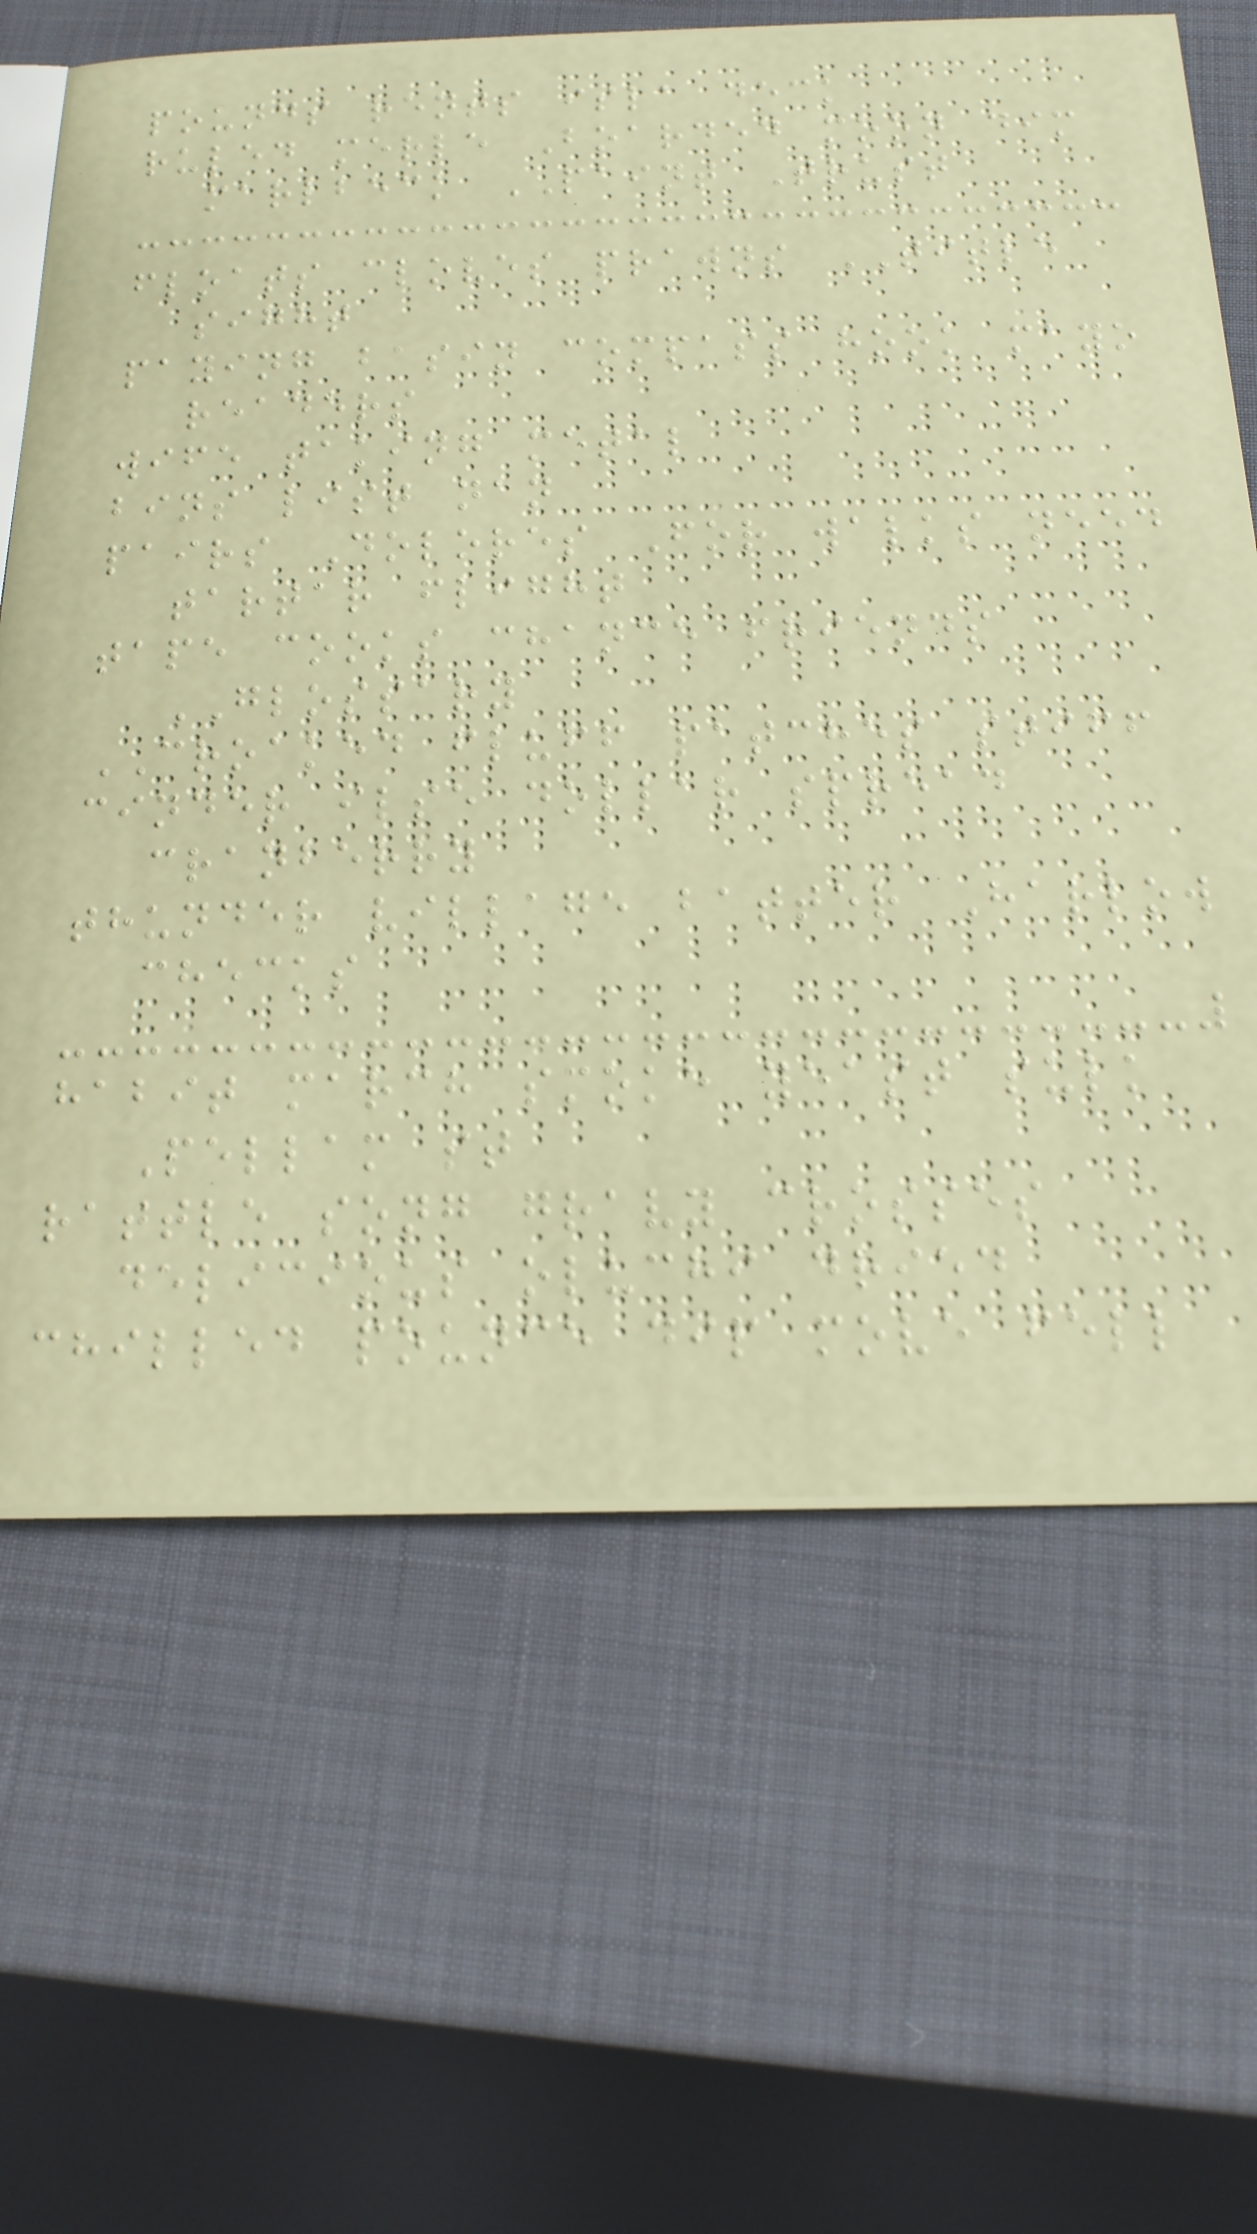pounds rents isla deck
ruled merle Boarded moon dim
marlbeck PAINT Trust
floats cloves prawns TITLE
sight
paying basin compass hook mayo
readers
wife taking metal
bins list nan
pairs Dolores For walks need
tartar flight
tape cooks chance friends
GLOSSARY
CROAKED fluff patches stiff
cinder ilse dollar spread
cranberry
thunder village batter Harlow
checks
habit march smoke yeast sulk
Pellam st
rattle song gravy crosses
delicious oluchi dried
chilled pounce dip move fell
